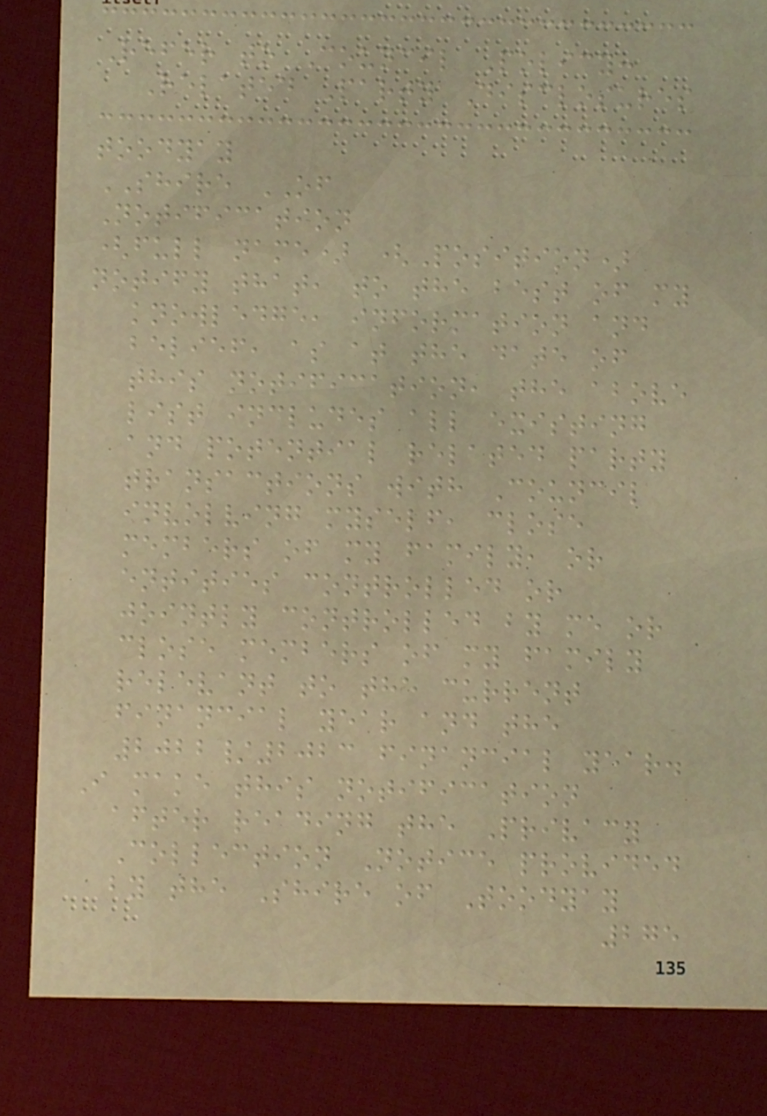Refer to Council Policy:
Related Party Disclosures
toodyay
SHIRE OF
Notification
(full name) (Position)
notify that, to the best of my
knowledge, information and
belief, as at the date of
this notification, the above
list includes all existing
and potential related party
transactions with Council
involving myself, close
members of my family, or
entities controlled or
jointly controlled by me or
close members of my family
relevant to the current
financial year and the
2022/2023 financial year.
I make this notification
after reading the Privacy
Collection Notice provided
by the Shire of Toodyay
275
